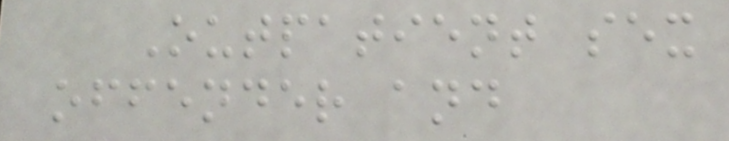Outpatient sex
offender and
